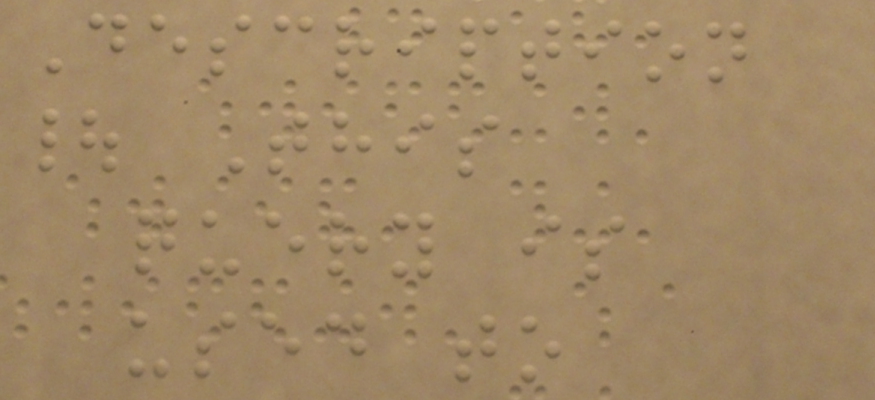Description
| This
query is
used to
